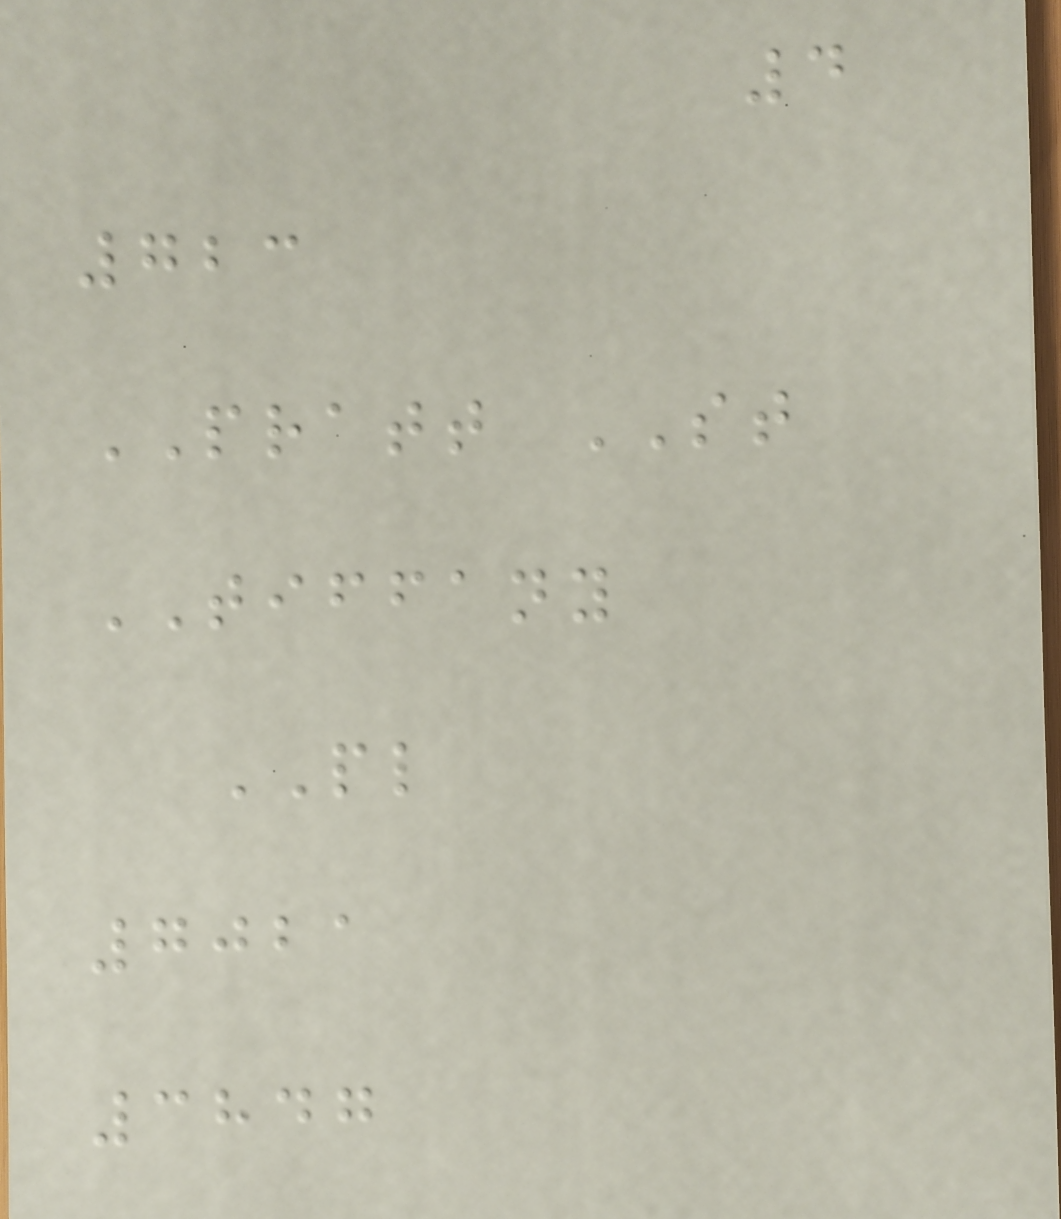4
723
PRATT ST
TIFFANY
PL
7021
3847
